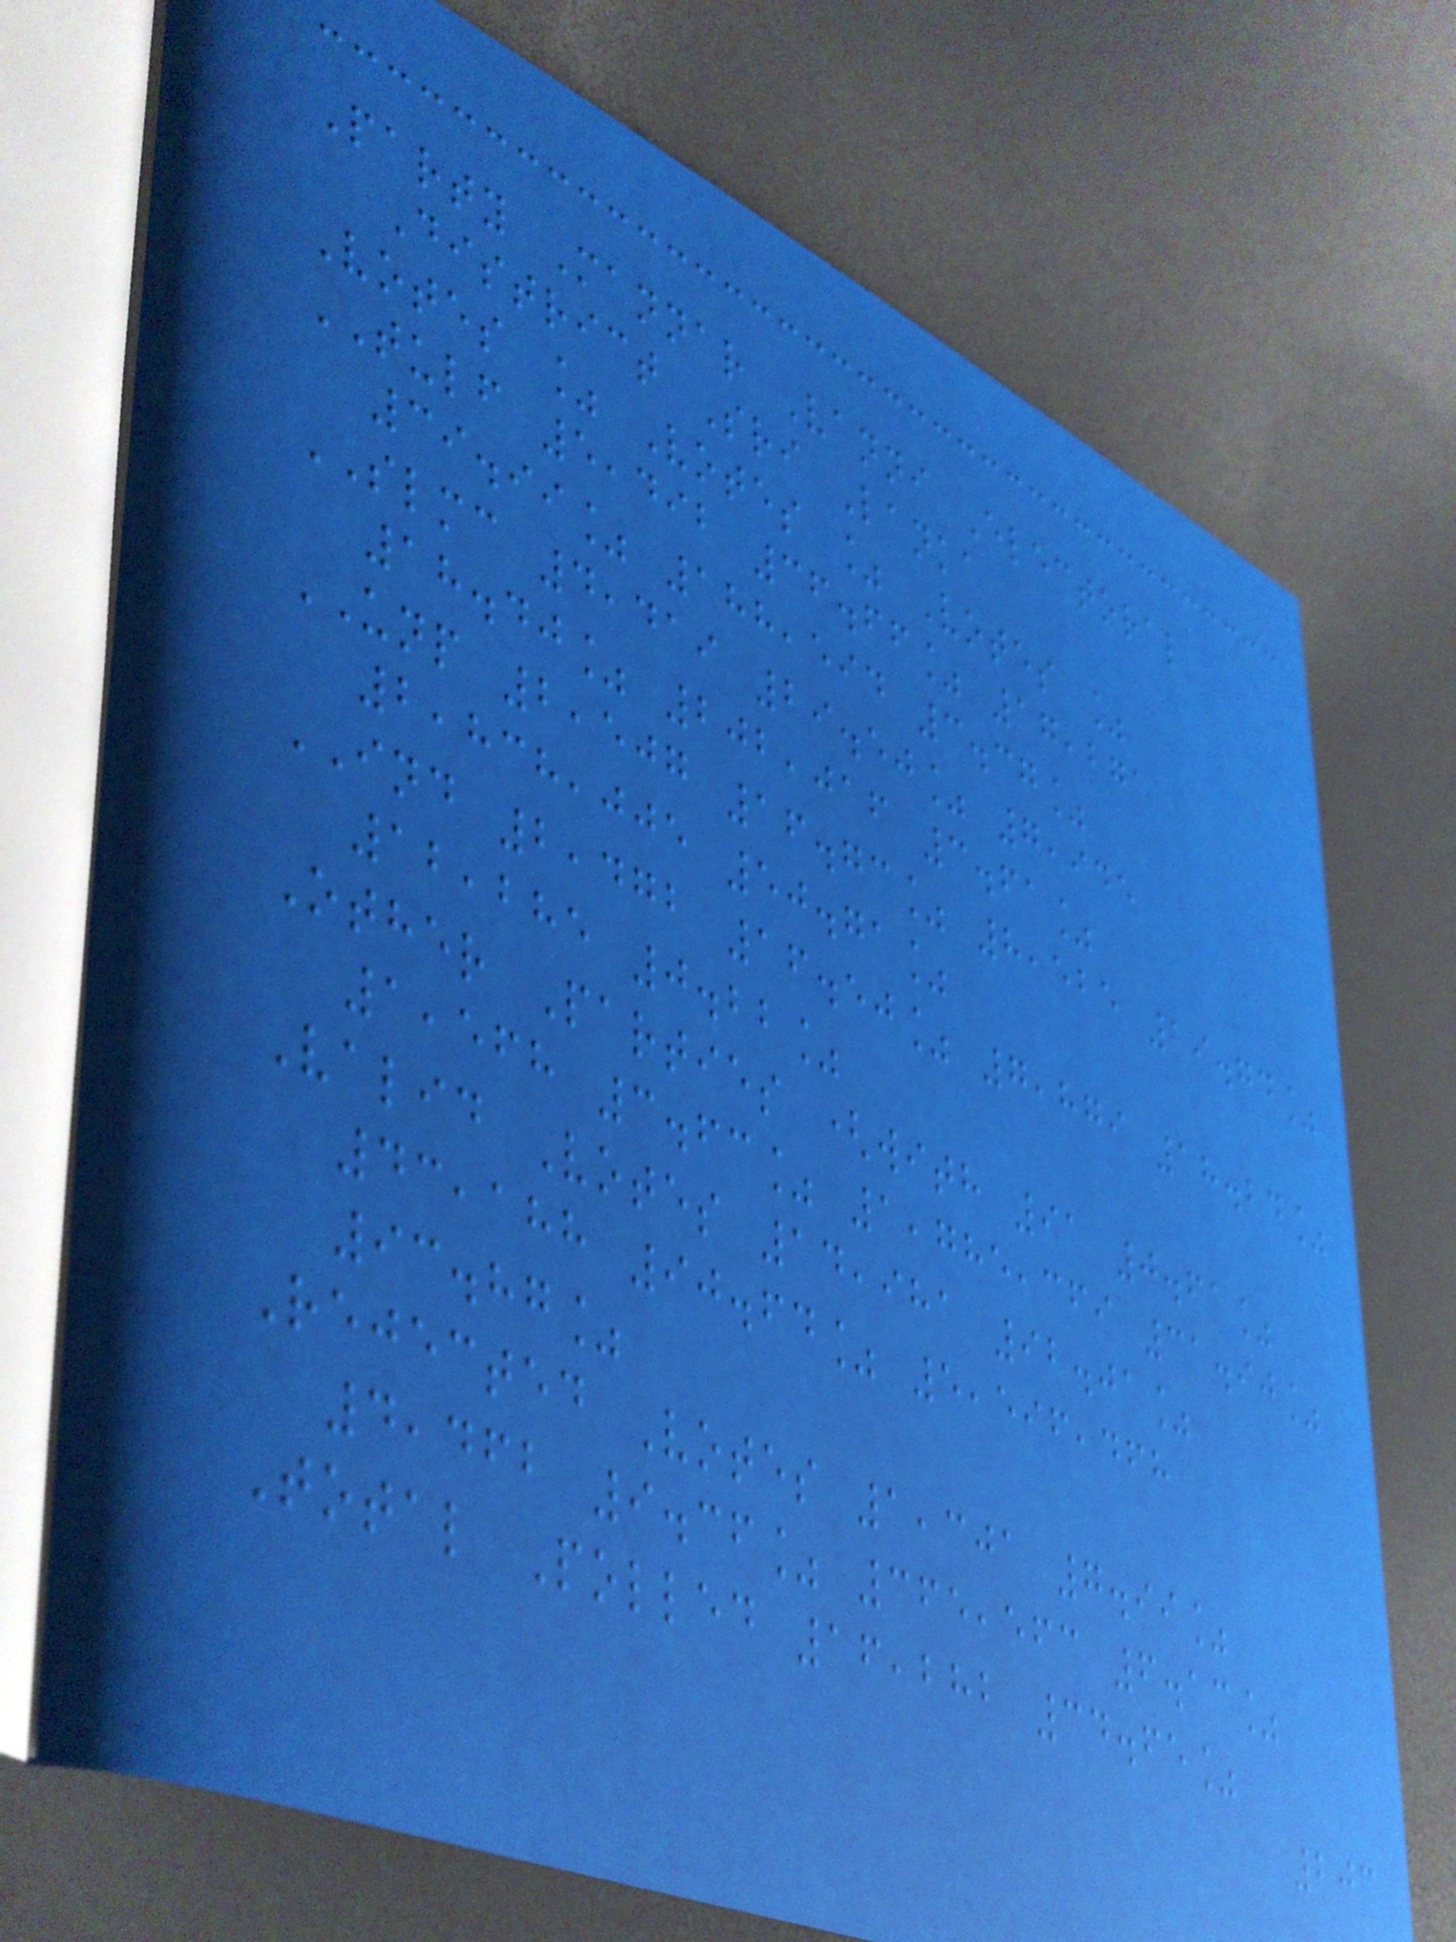Party Mannar Vanni Electoral
District Sri Lanka
Votes % Votes % Votes %
TULF 5,492 36.66% 17,271
39.99% 188,594 3.37%
SLMC 4,419 29.50% 7,945
18.40% 202,016 3.61%
UNP 2,507 16.73% 8,525 19.74%
2,838,005 50.71%
IND 2,472 16.50% 7,879 18.24%
12,285 0.22%
Other Parties (with 91 0.61%
1,568 3.63% 1,785,369 31.90%
Valid Votes 14,981 92.01%
43,188 90.64% 5,596,468
93.87%
Rejected Votes 1,301 7.99%
4,462 9.36% 365,563 6.13%
Total Polled 16,282 34.65%
203
